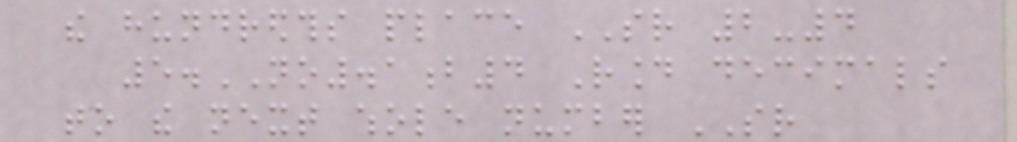the hundredths place SR 2-4
5.NO.1b4 Round decimals
to the next whole number SR
